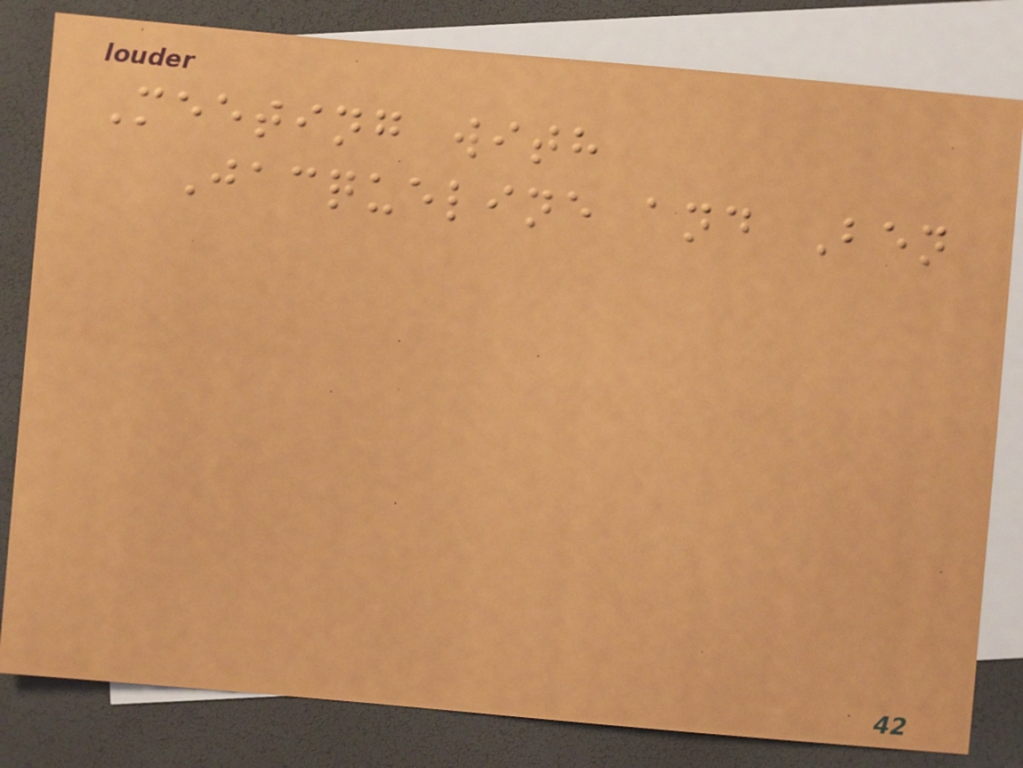Meeting with
Jacqueline and Ben
